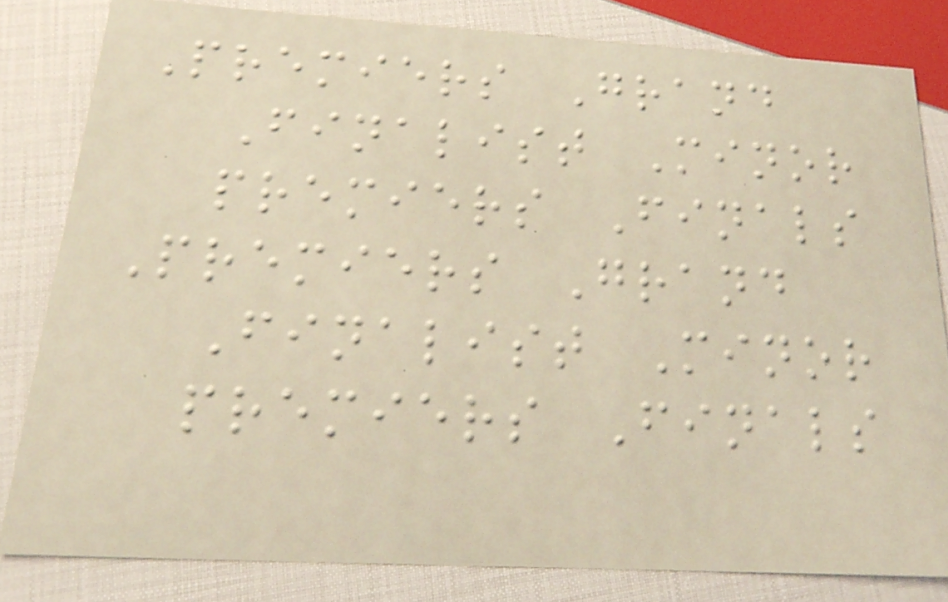Premiers Grand
Finalist Minor
premiers Finals
Premiers Grand
Finalist Minor
premiers Finals
